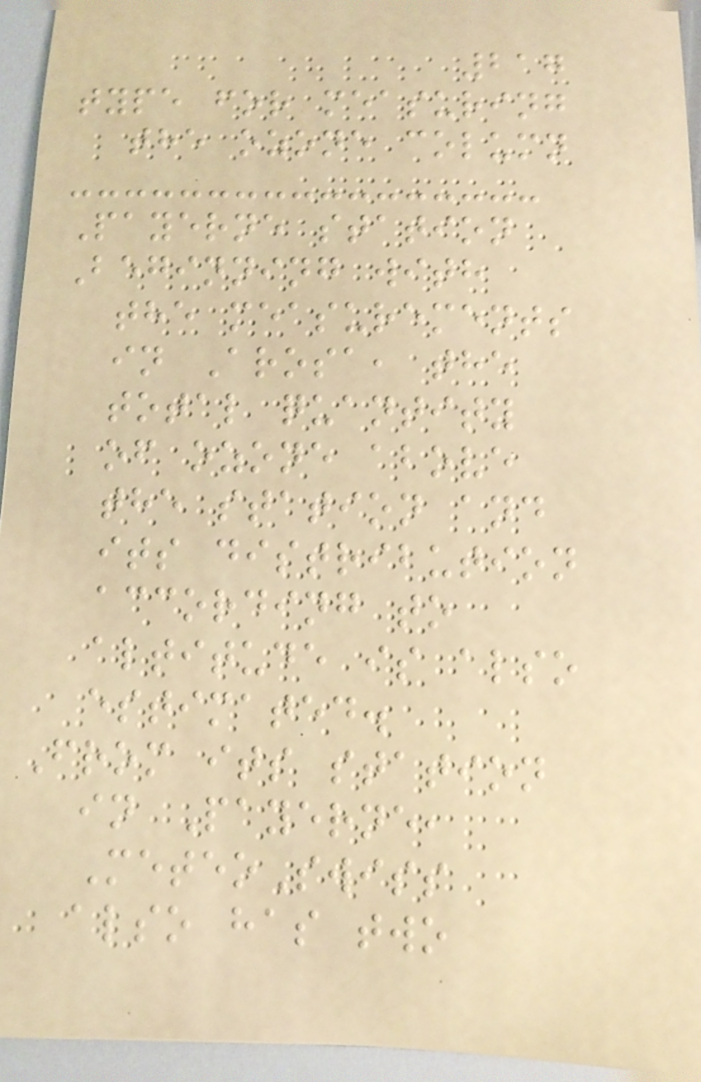217
type for measuring
the ozone column
Payerne station
Beginning with
the measurements
in Arosa, the
total quantity
of ozone above
the station and
its distribution
according to
altitude is also
estimated.
From its station
in Payerne,
MeteoSwiss
also has two
